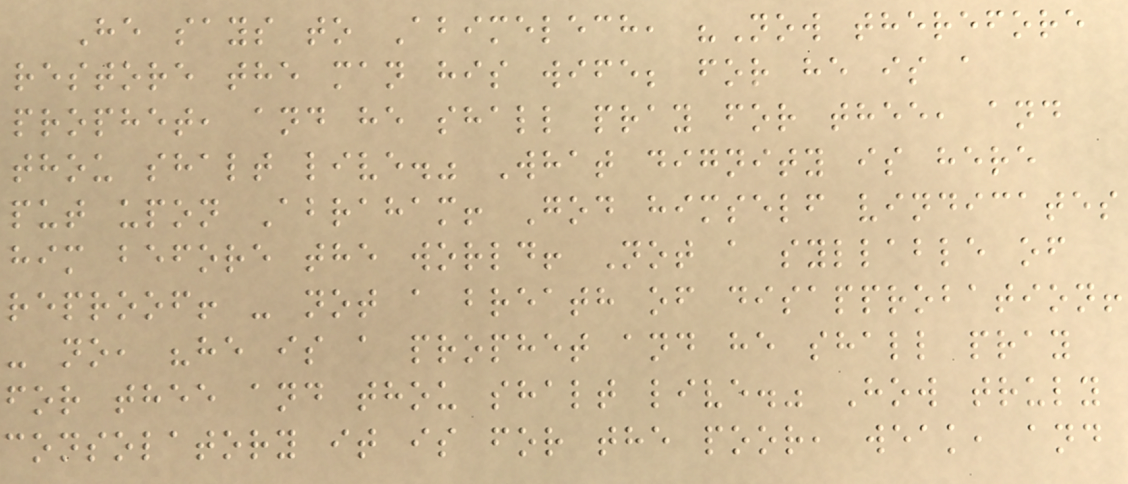He says to Abimelech, "Now therefore
restore the man his wife; for he is a
prophet, and he shall pray for thee, and
thou shalt live." What dignity is here
put upon Abraham! God himself vindicates
him before the world! Not a syllable of
reproof! - not a breath of disapprobation!
- no, "he is a prophet and he shall pray
for thee and thou shalt live." How truly
consolatory it is for the poor, weak, and
